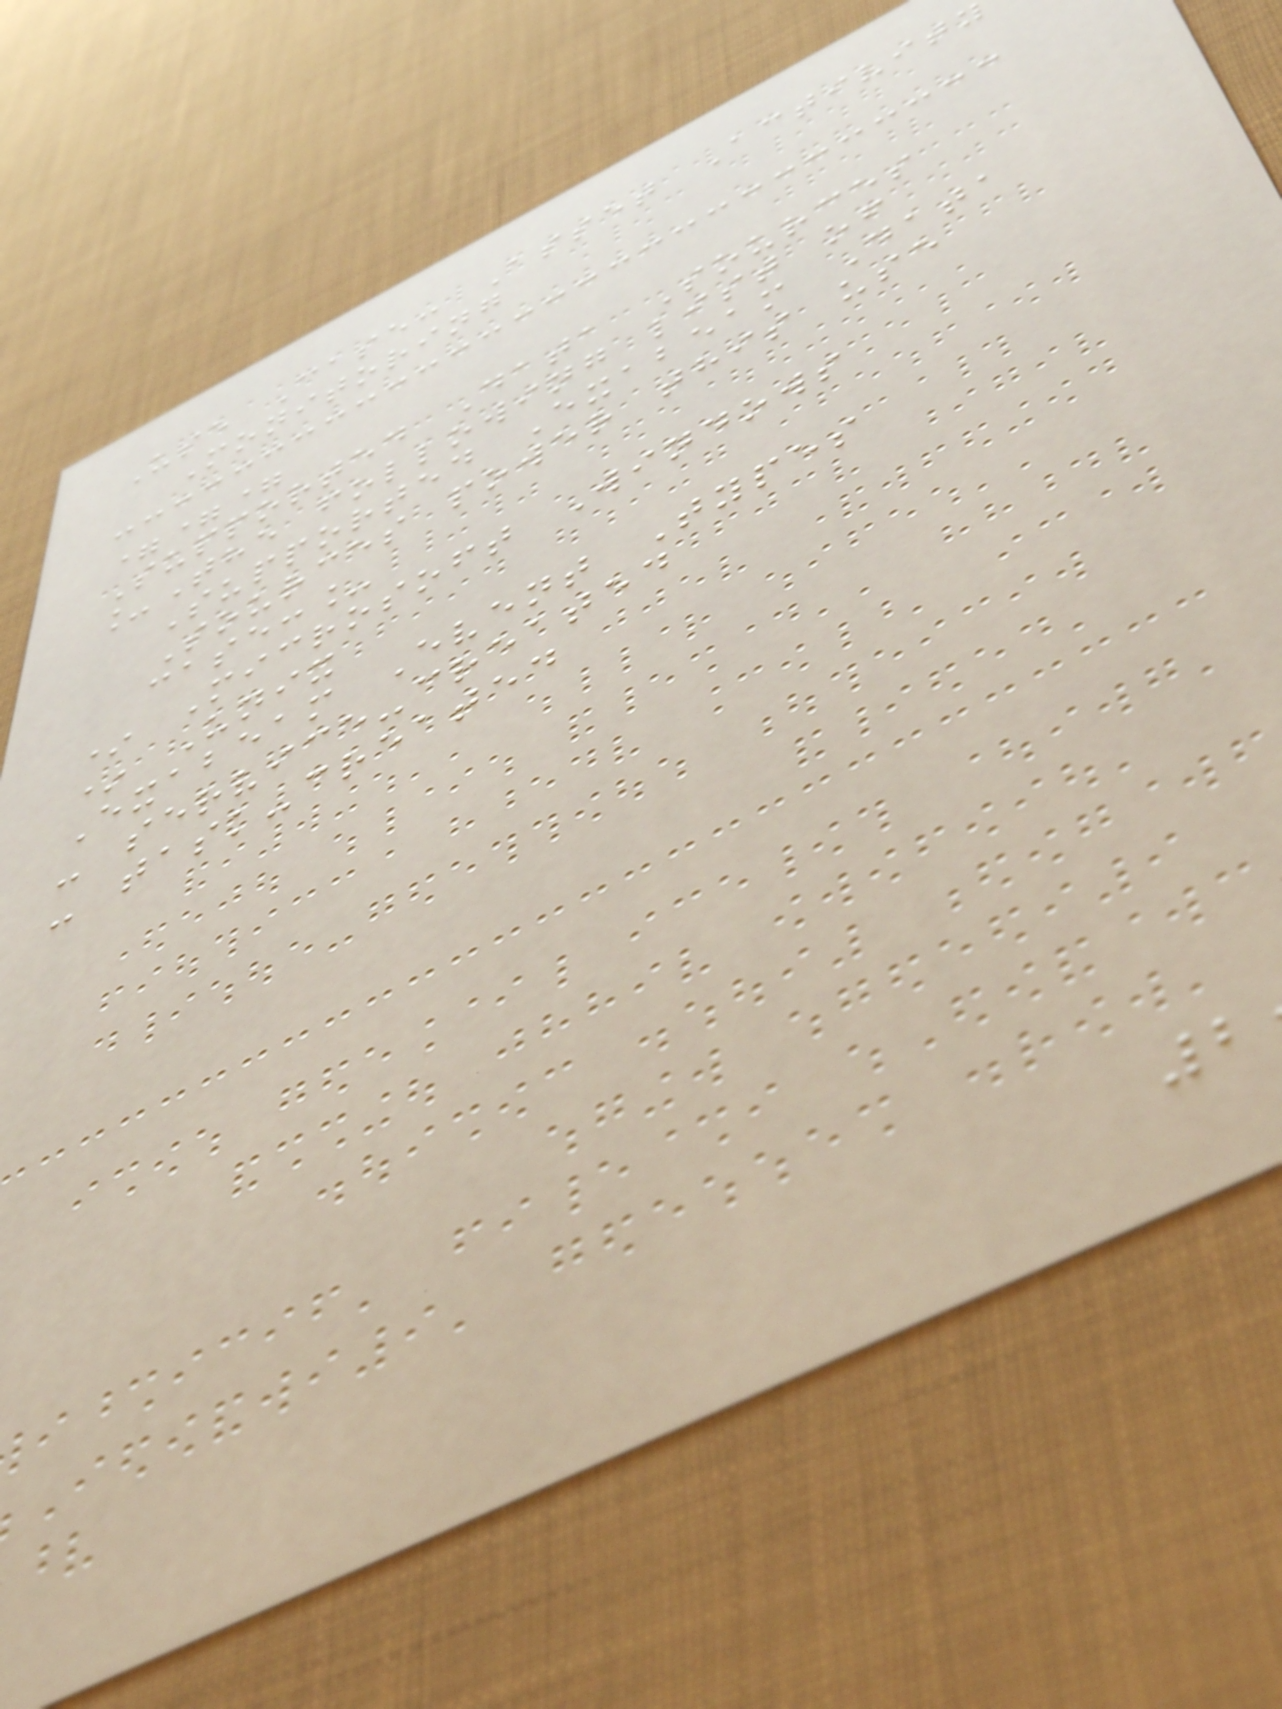Use Case: Asset Activity
Monitoring
===
Supported Data Sources
_The following list of
Supported Exabeam Data
Sources power this use
case:_
* Microsoft Windows
* Unix
Exabeam Event Types
- service-created
- task-created
